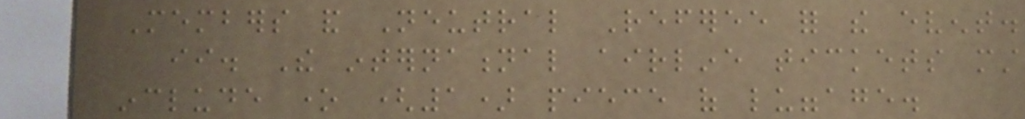Members and Neutral Referee for the event.
ii. The international airline tickets must
include one (1) piece of luggage.
